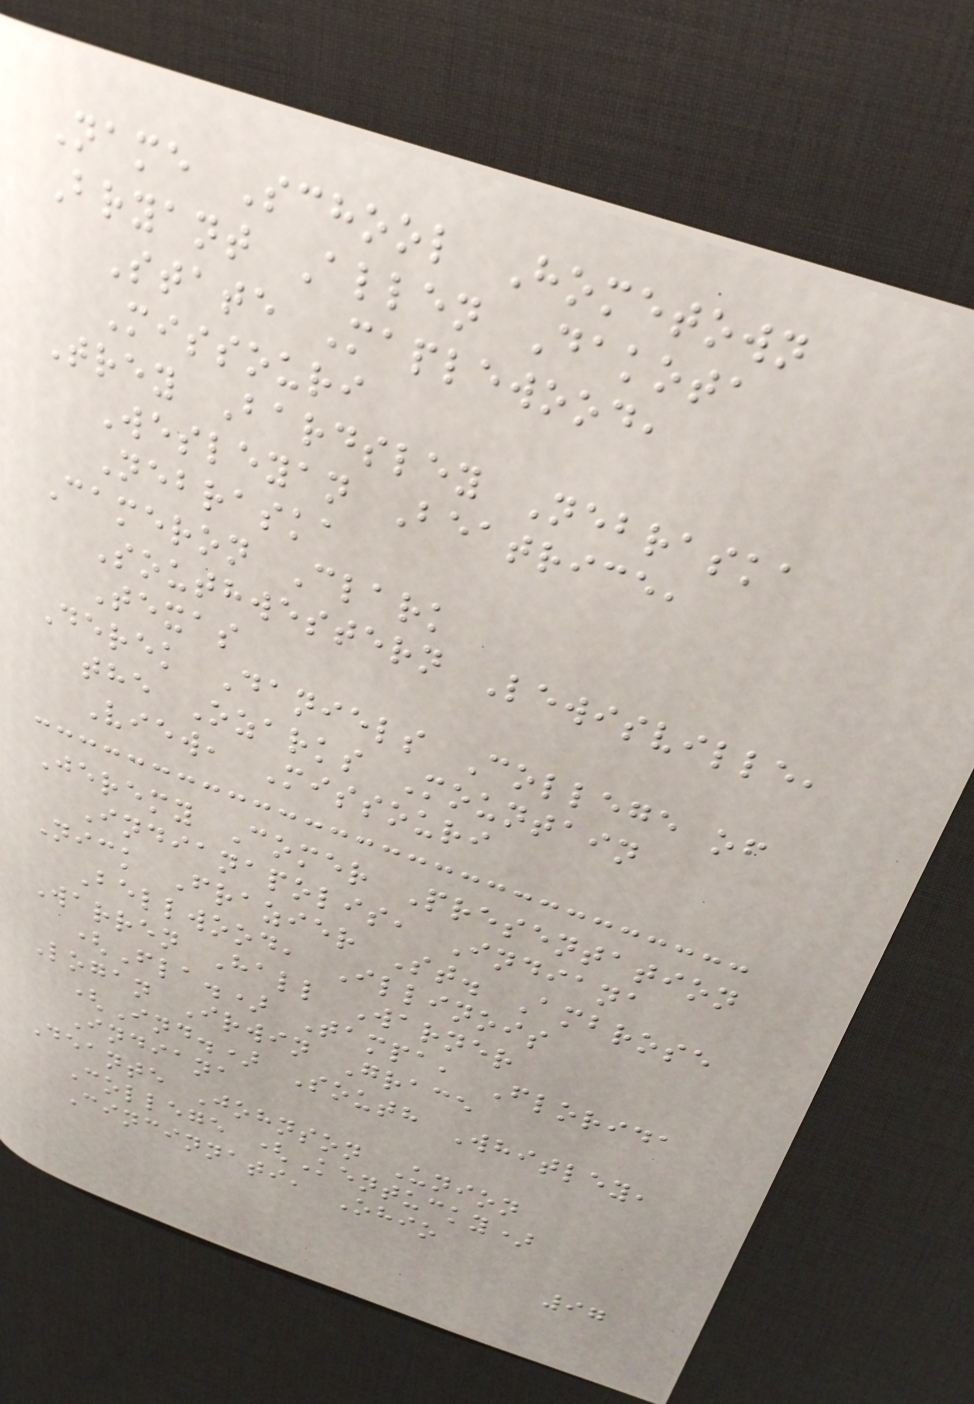Name School Hometown
Bryant Allen Dakota
State Maplewood,
Missouri
Trey Bardsley Nebraska
Wesleyan Beatrice,
Nebraska
Cameron Clark
Southwestern Lewisville,
Texas
Derek Daniels College of
the Ozarks Mountain
View, Missouri
Jeremy Comer Presentation
Indianapolis, Indiana
Nick Frazier St. Ambrose
Bellwood, Illinois
Warren Hall Warner
(Fla.) Tampa, Florida
Logan Irwin Grace
(Ind.) South Whitley,
Indiana
Deante Johnson Union
College (Kentucky)
Cincinnati, Ohio
97
